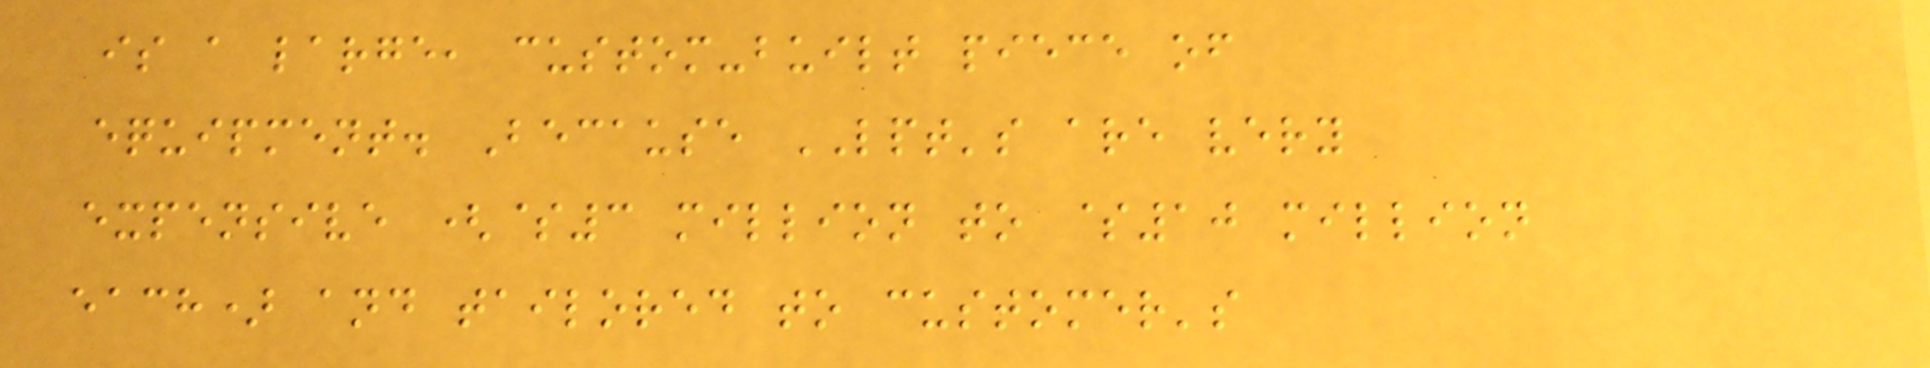is a large, custom-built piece of
equipment. Because LPT's are very
expensive ($3 million to $10 million
each) and tailored to customer's
